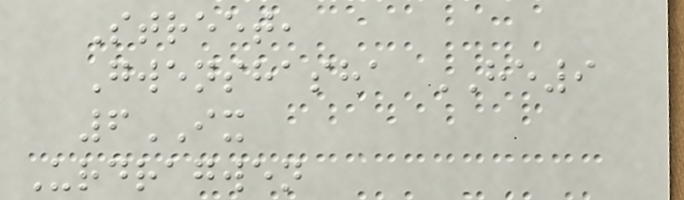Street,
Gwenshasha HE9
6IX
Urdragwen
